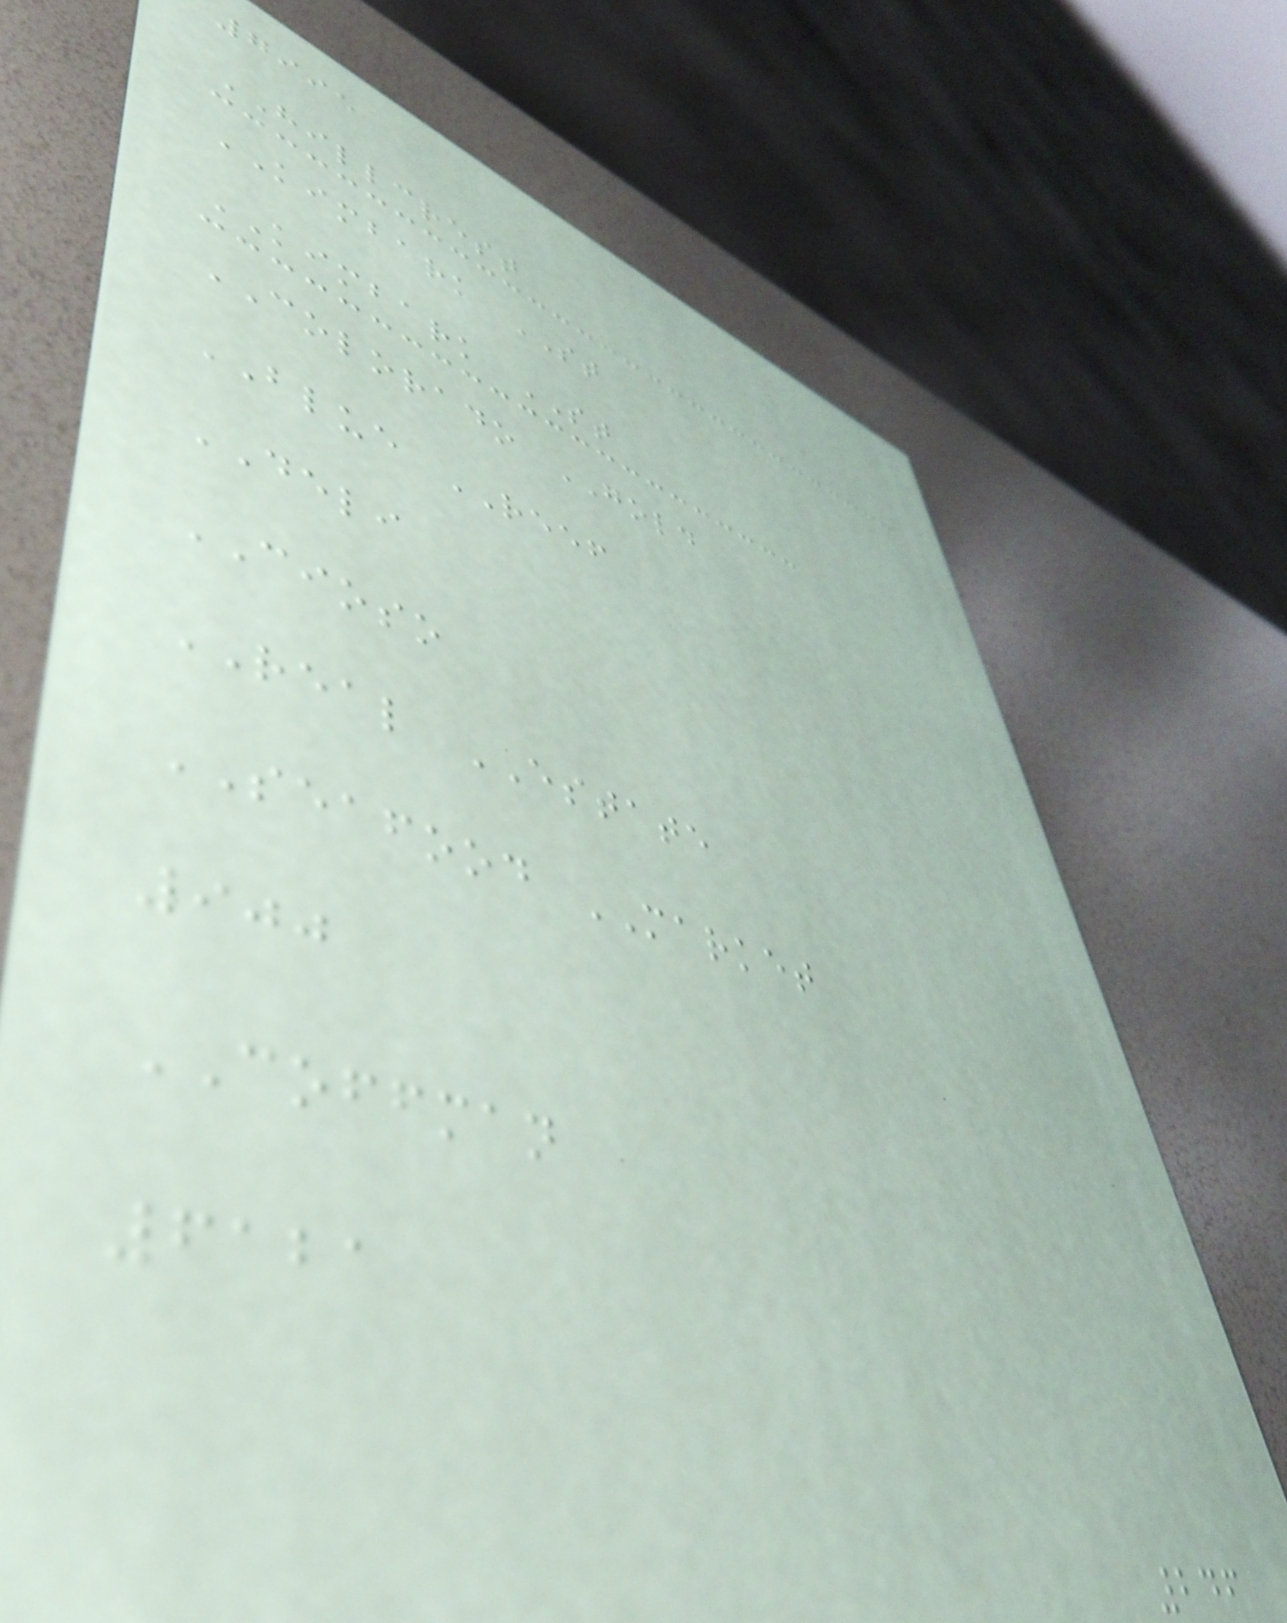7995
HILLCREST
KIMBARK ST
KIMBARK ST
COLORADO GOLD
BLUE REEF
DELI
CIOSO
REAL ESTATE
SEAFOOD MARKET
900
COFFMAN
6121
246
